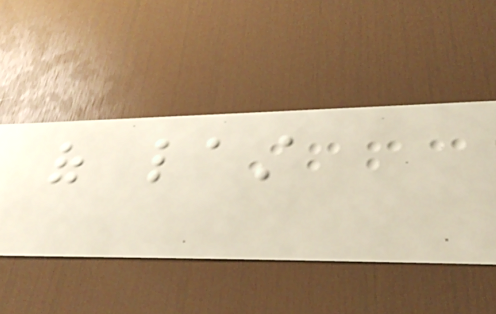of last
